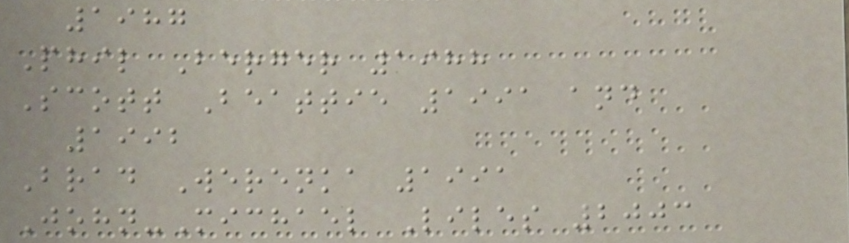1987
Phil Berger 1988
Scott Beattie 1991 and
1992
Brad Werenka 1991
John-Michael Liles 2003
